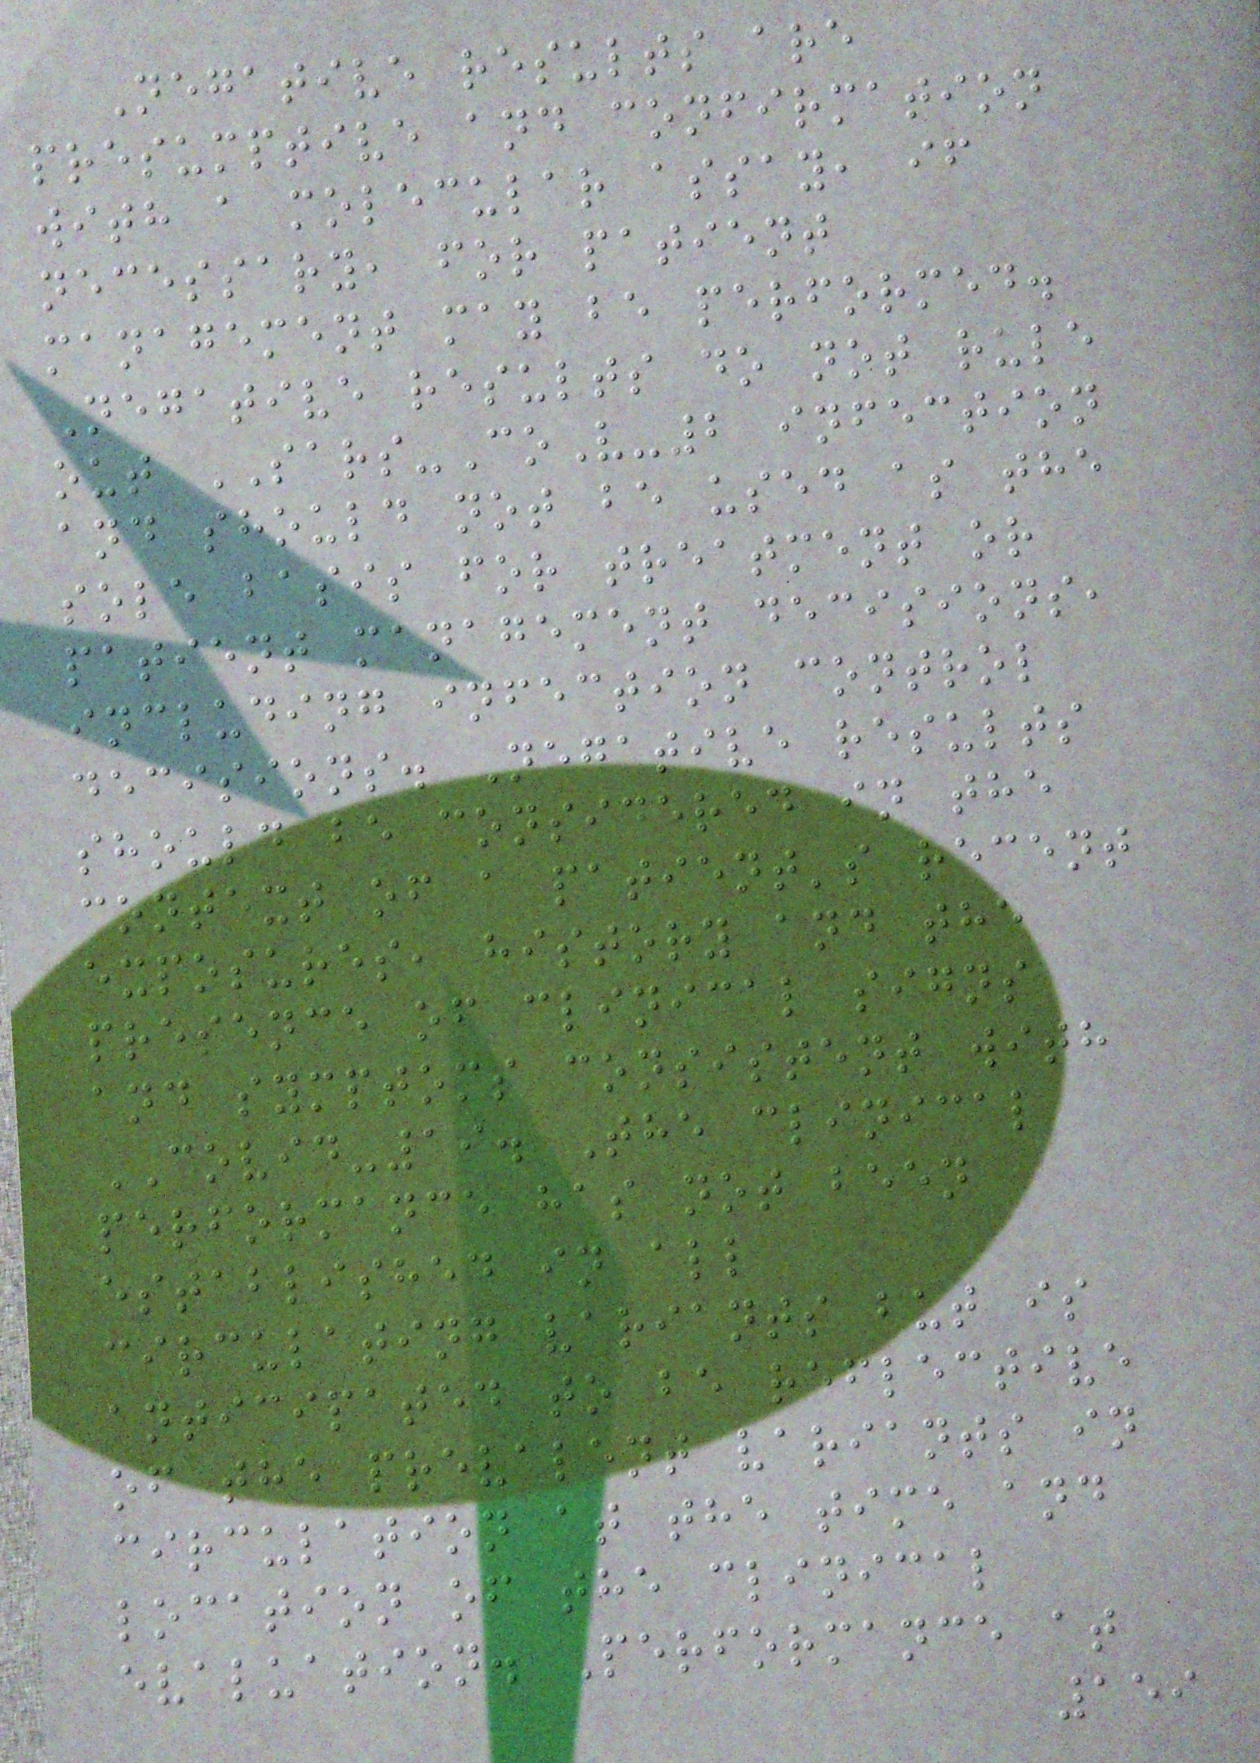Negative results are
presumptive and confirmation
with a molecular assay, if
necessary, for patient
management may be performed.
Negative results do not rule
out SARS-CoV-2 infection
and should not be used as the
sole basis for treatment or
patient management decisions,
including infection control
decisions. Negative results
should be considered in the
context of a patient's recent
exposures, history and the
presence of clinical signs
and symptoms consistent with
COVID-19. The clinical
performance has not been
established in all
circulating variants but is
anticipated to be reflective
of the prevalent variants in
circulation at the time and
location of the clinical
evaluation. Performance at
159
